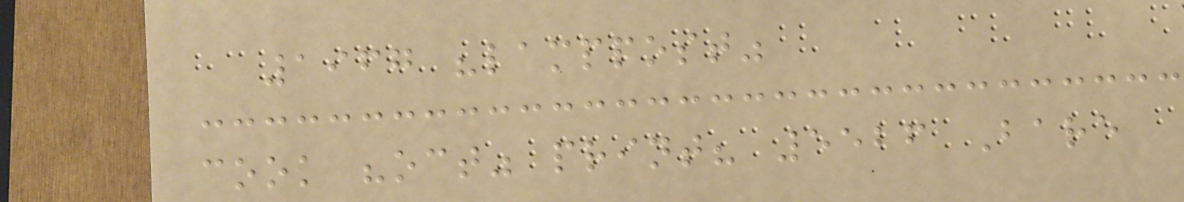1967 "lamppost"
cook "oct" print? 5526 Bare
